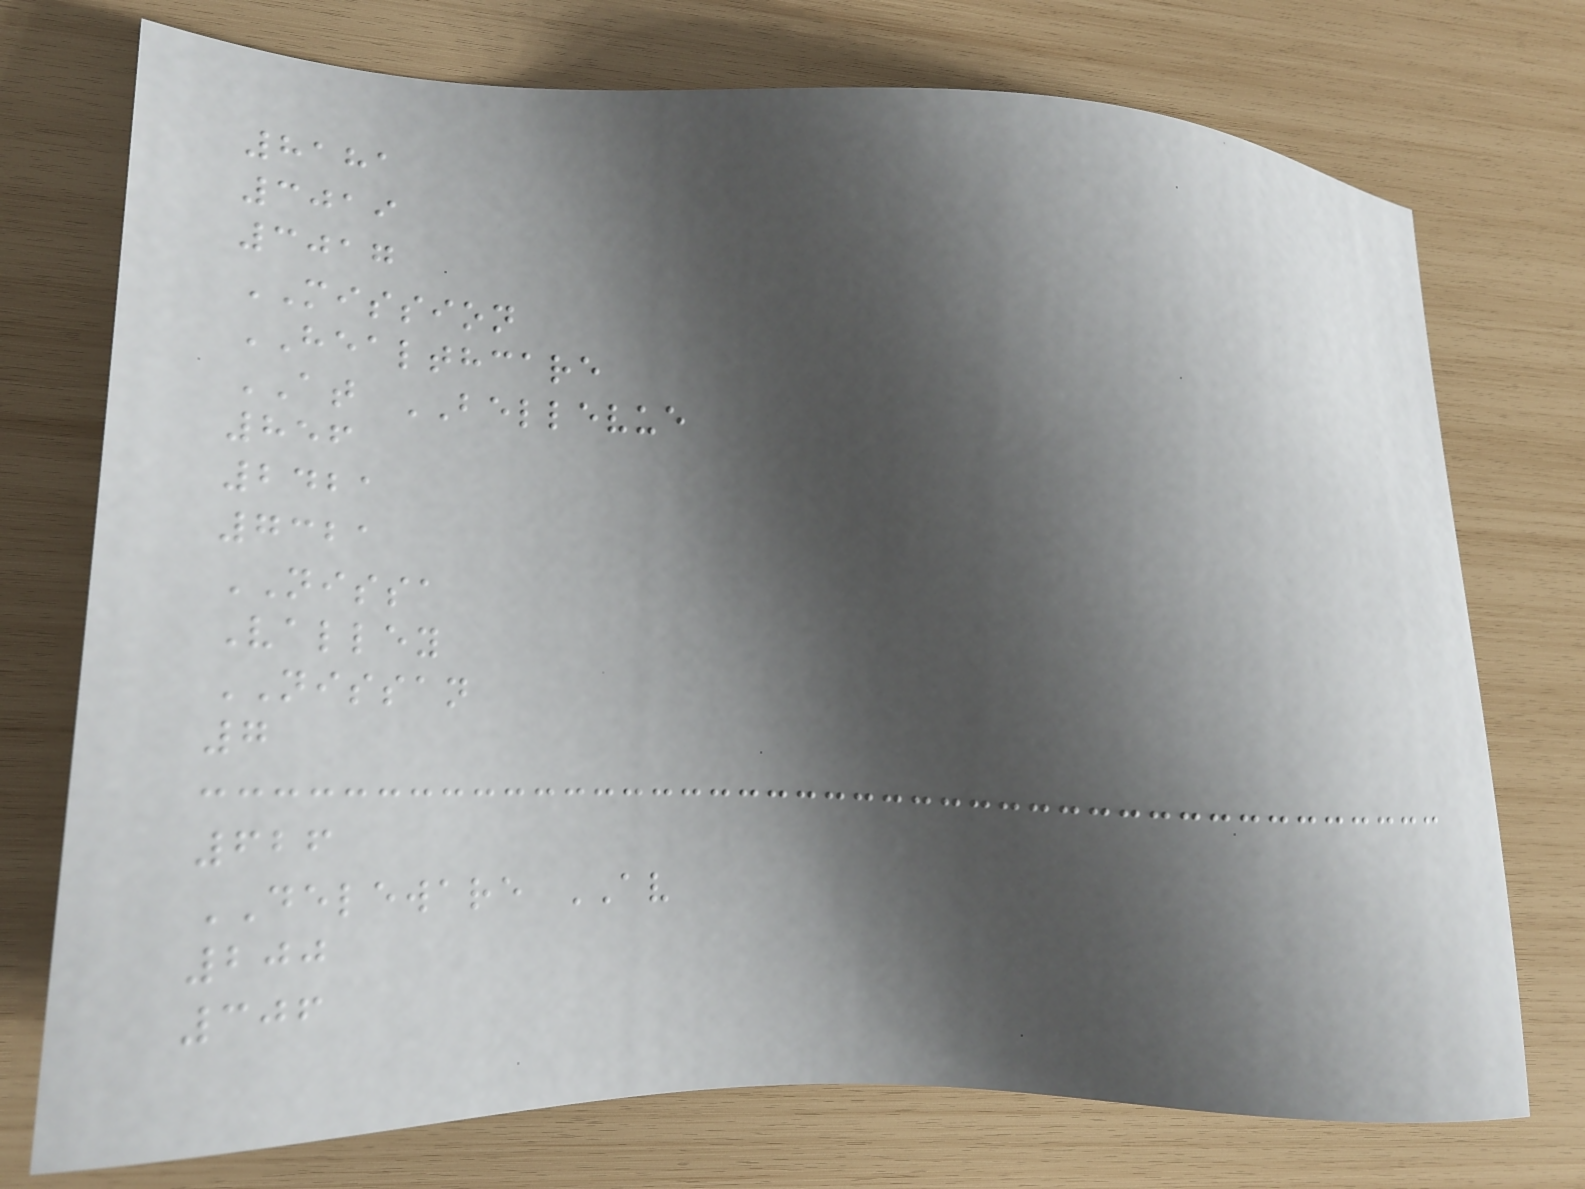8181
3019
3017
MISSION
HEALTHCARE
AT BELLEVUE
856
2421
7321
NISSA
Valley
NISSAN
7
626
DELEWARE AV
200
306
